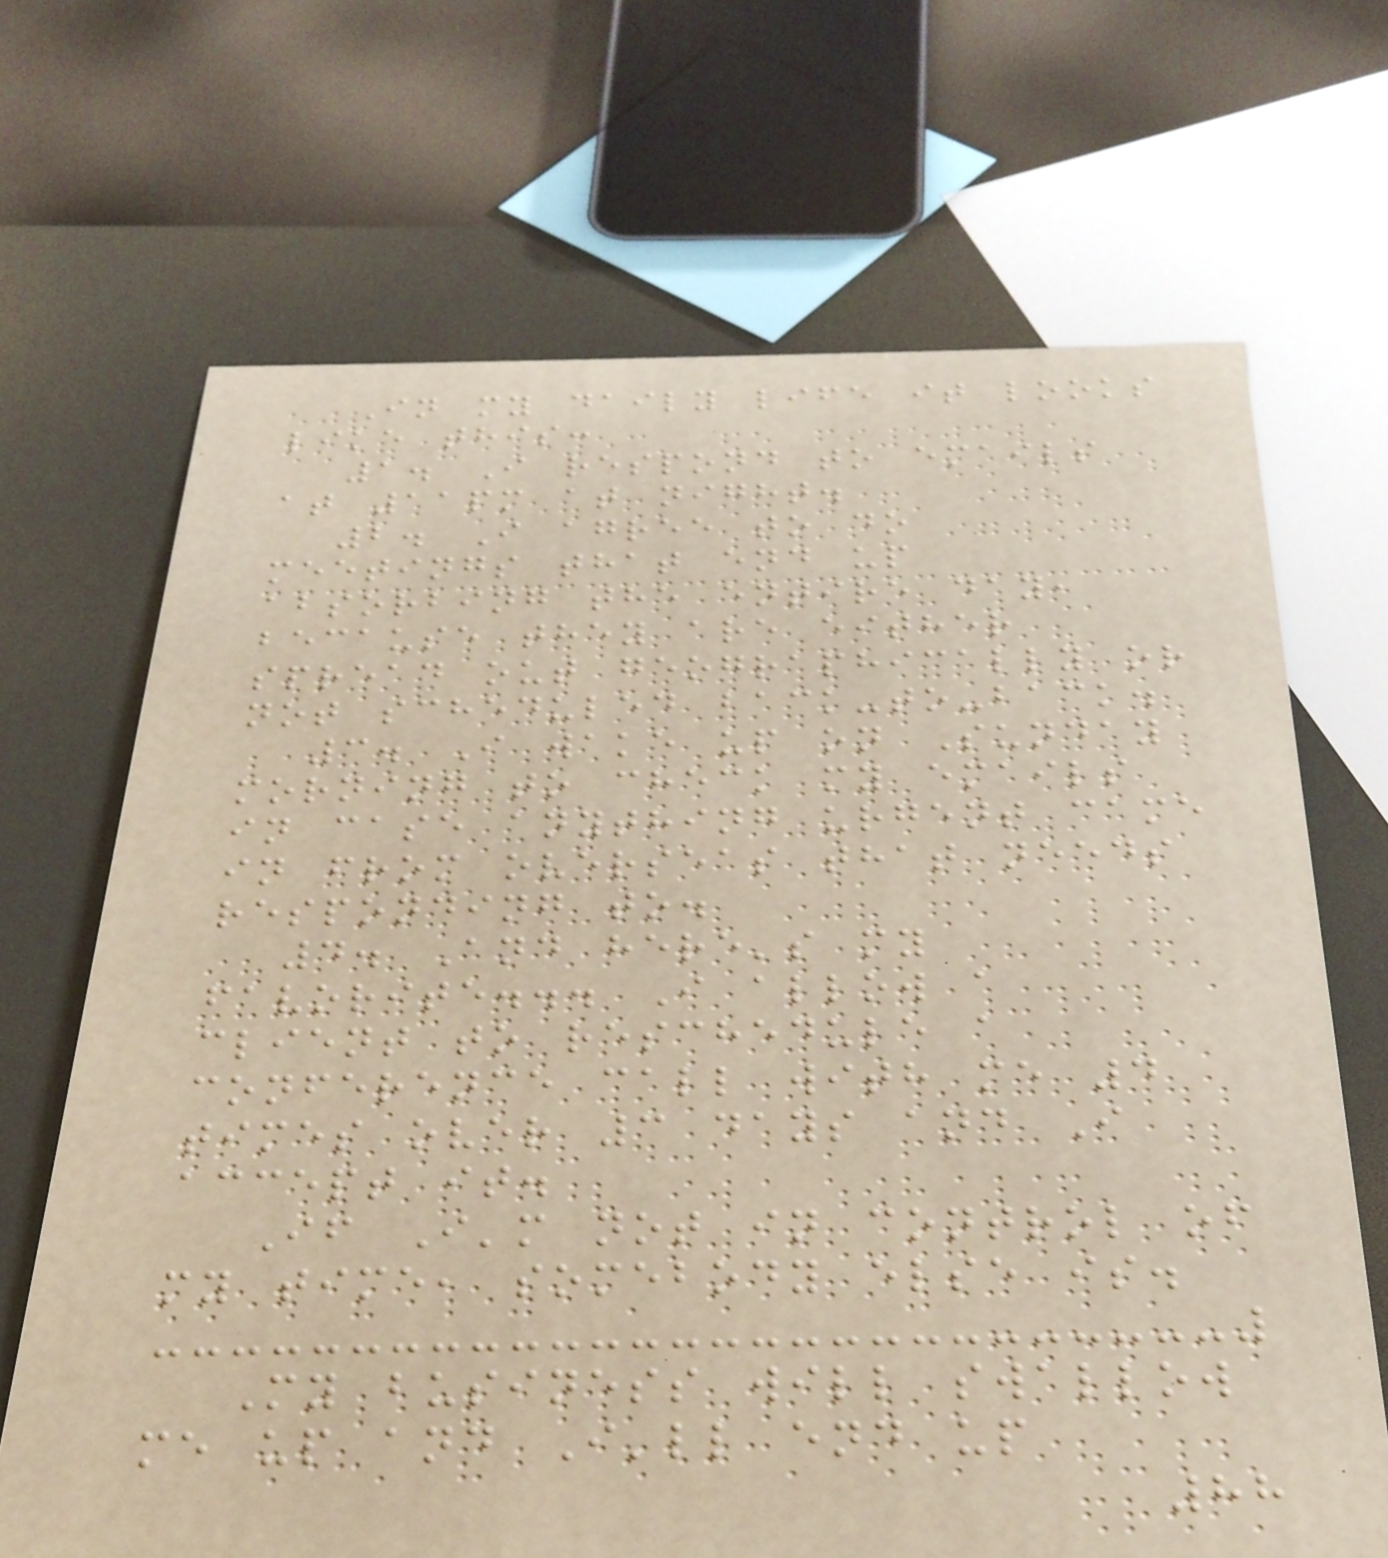In my daily life it looks
like this:
1. I respond to emails
at 11pm at night.
2. I agree to do
meetings that end up
absorbing the entire day,
because they are either
spread out geographically or
not scheduled back-to-back.
3. I wake up on Sunday
morning to check my emails
in case anything urgent came
in from overseas that needs
responding to.
4. And here's my
favorite... I allow a
client to reschedule a
conference call with me 4
times over 3 days and I
accept it.
If I'm not in control of
my time, somebody else is.
My business will swallow
me up and I'll end up
88
